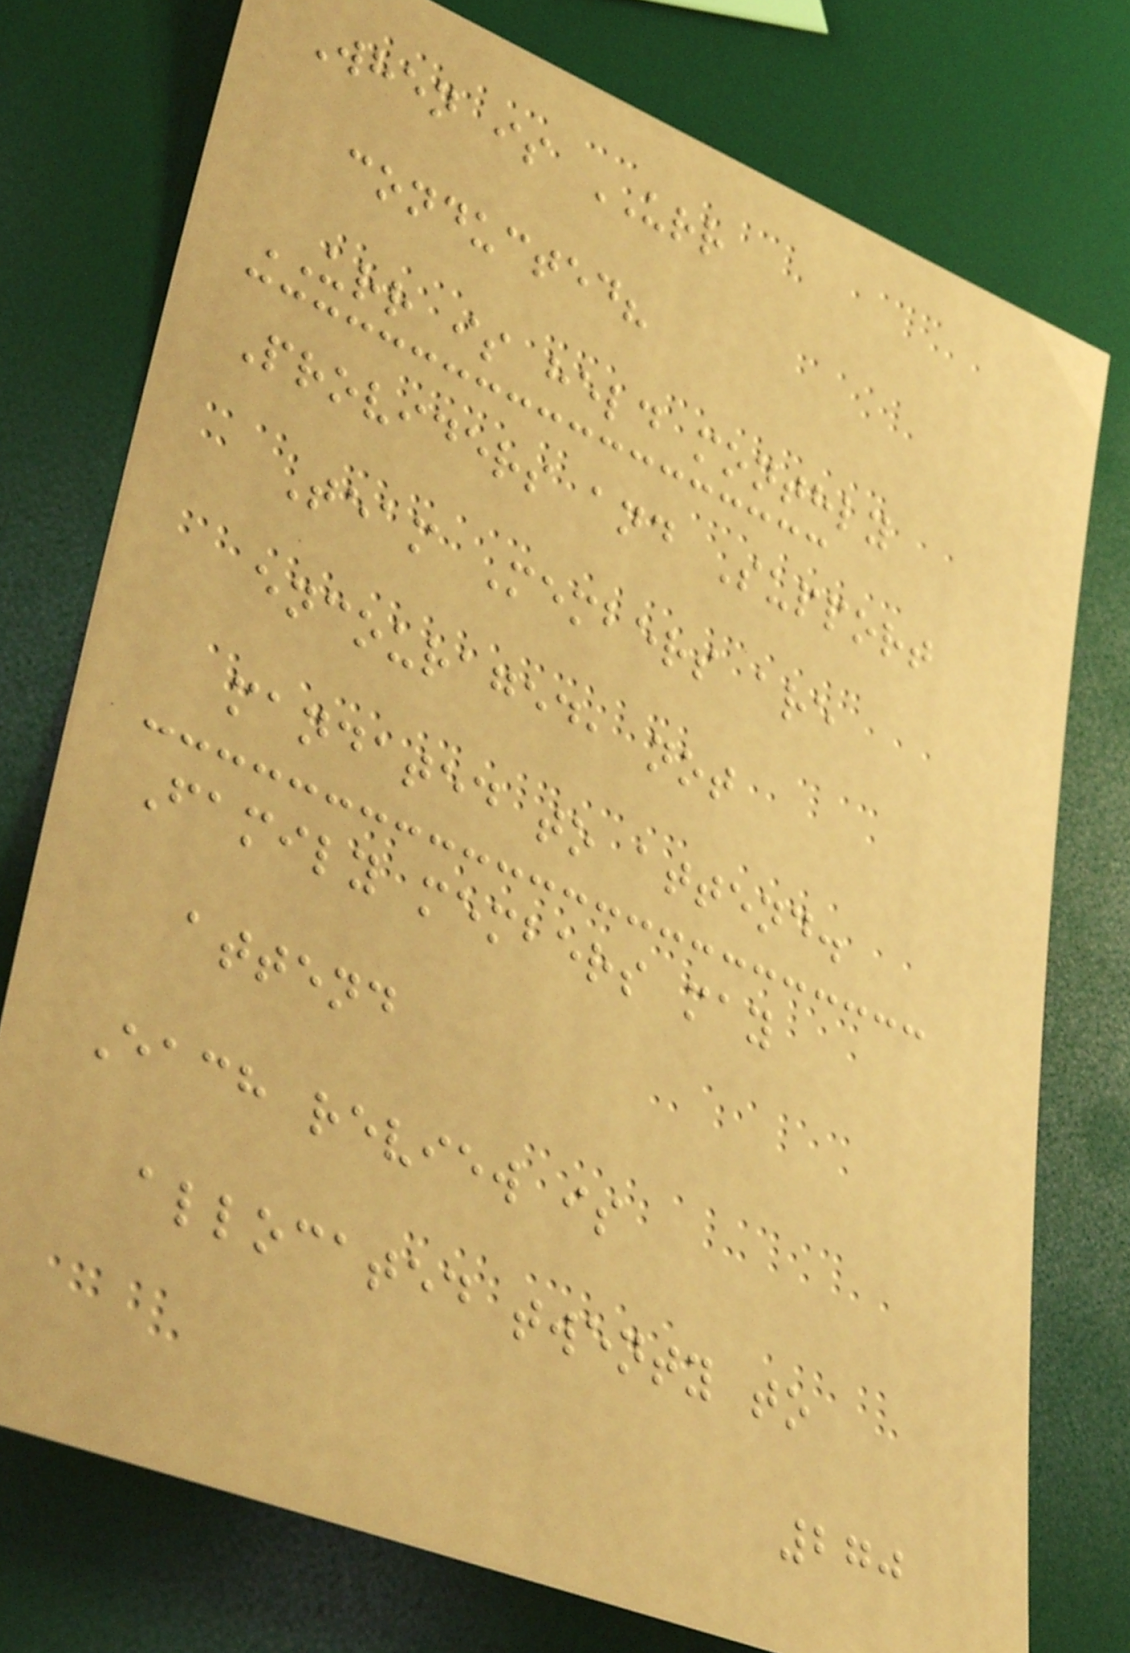When is URR
conducted?
URR is held monthly
Providers and Support
Team Members are
encouraged, not
mandated to attend.
Family members may
attend
Each review is
allocated twenty to
270
